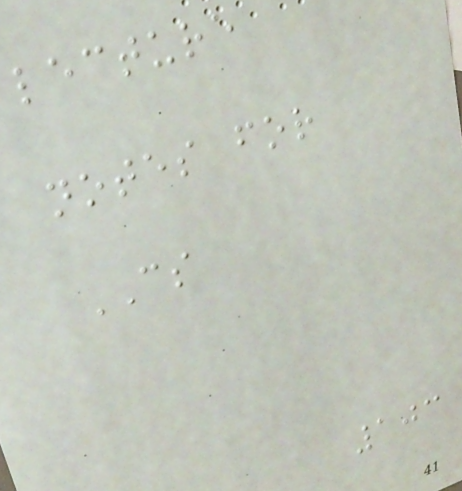lecture
notes for
CS
103
